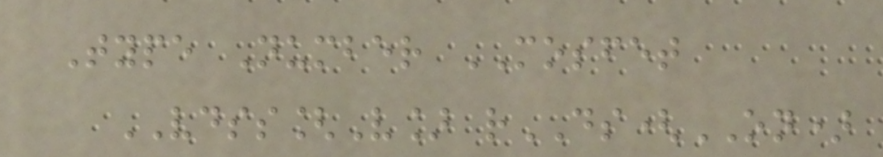Type Number MOSFET
VDSS[V] rDS(ON)
